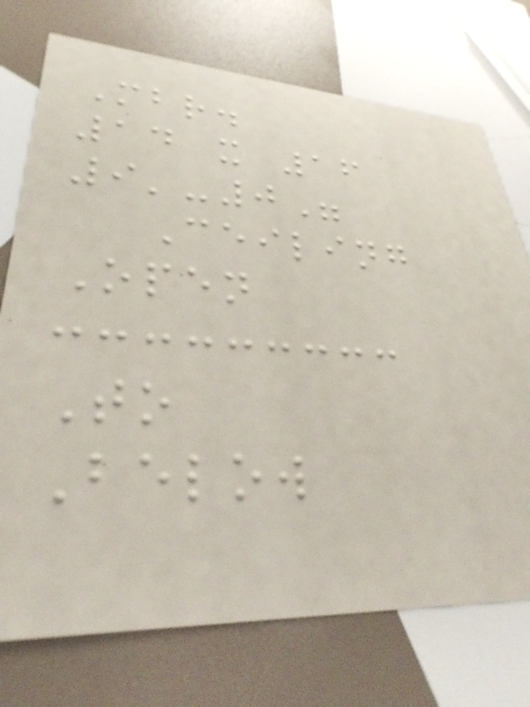Mbr.
14 x 16
9'-0"
Ceiling
Open
To
Below
